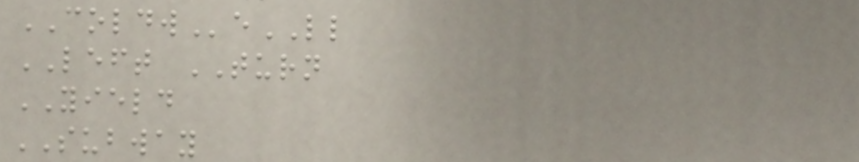COLDWeLL
LEFT TURN
YIELD
SUBWAY
